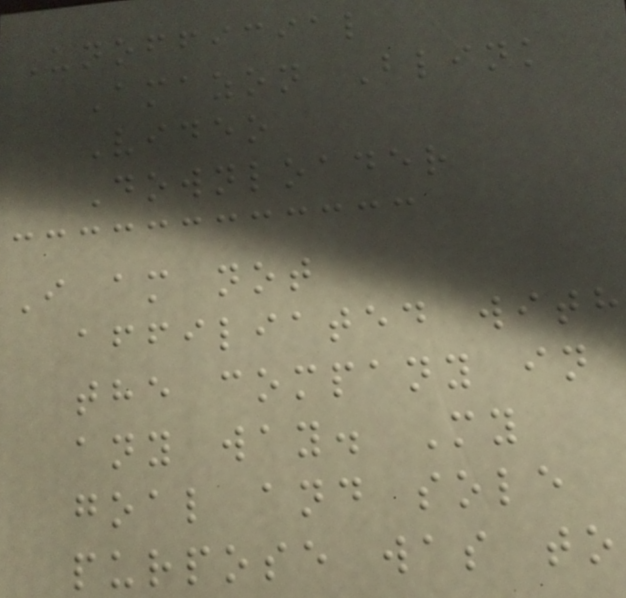Unofficial
Amazon Blink
Video
Downloader
I am not
affiliated with
the company in
any way. My
goal and sole
purpose was to
